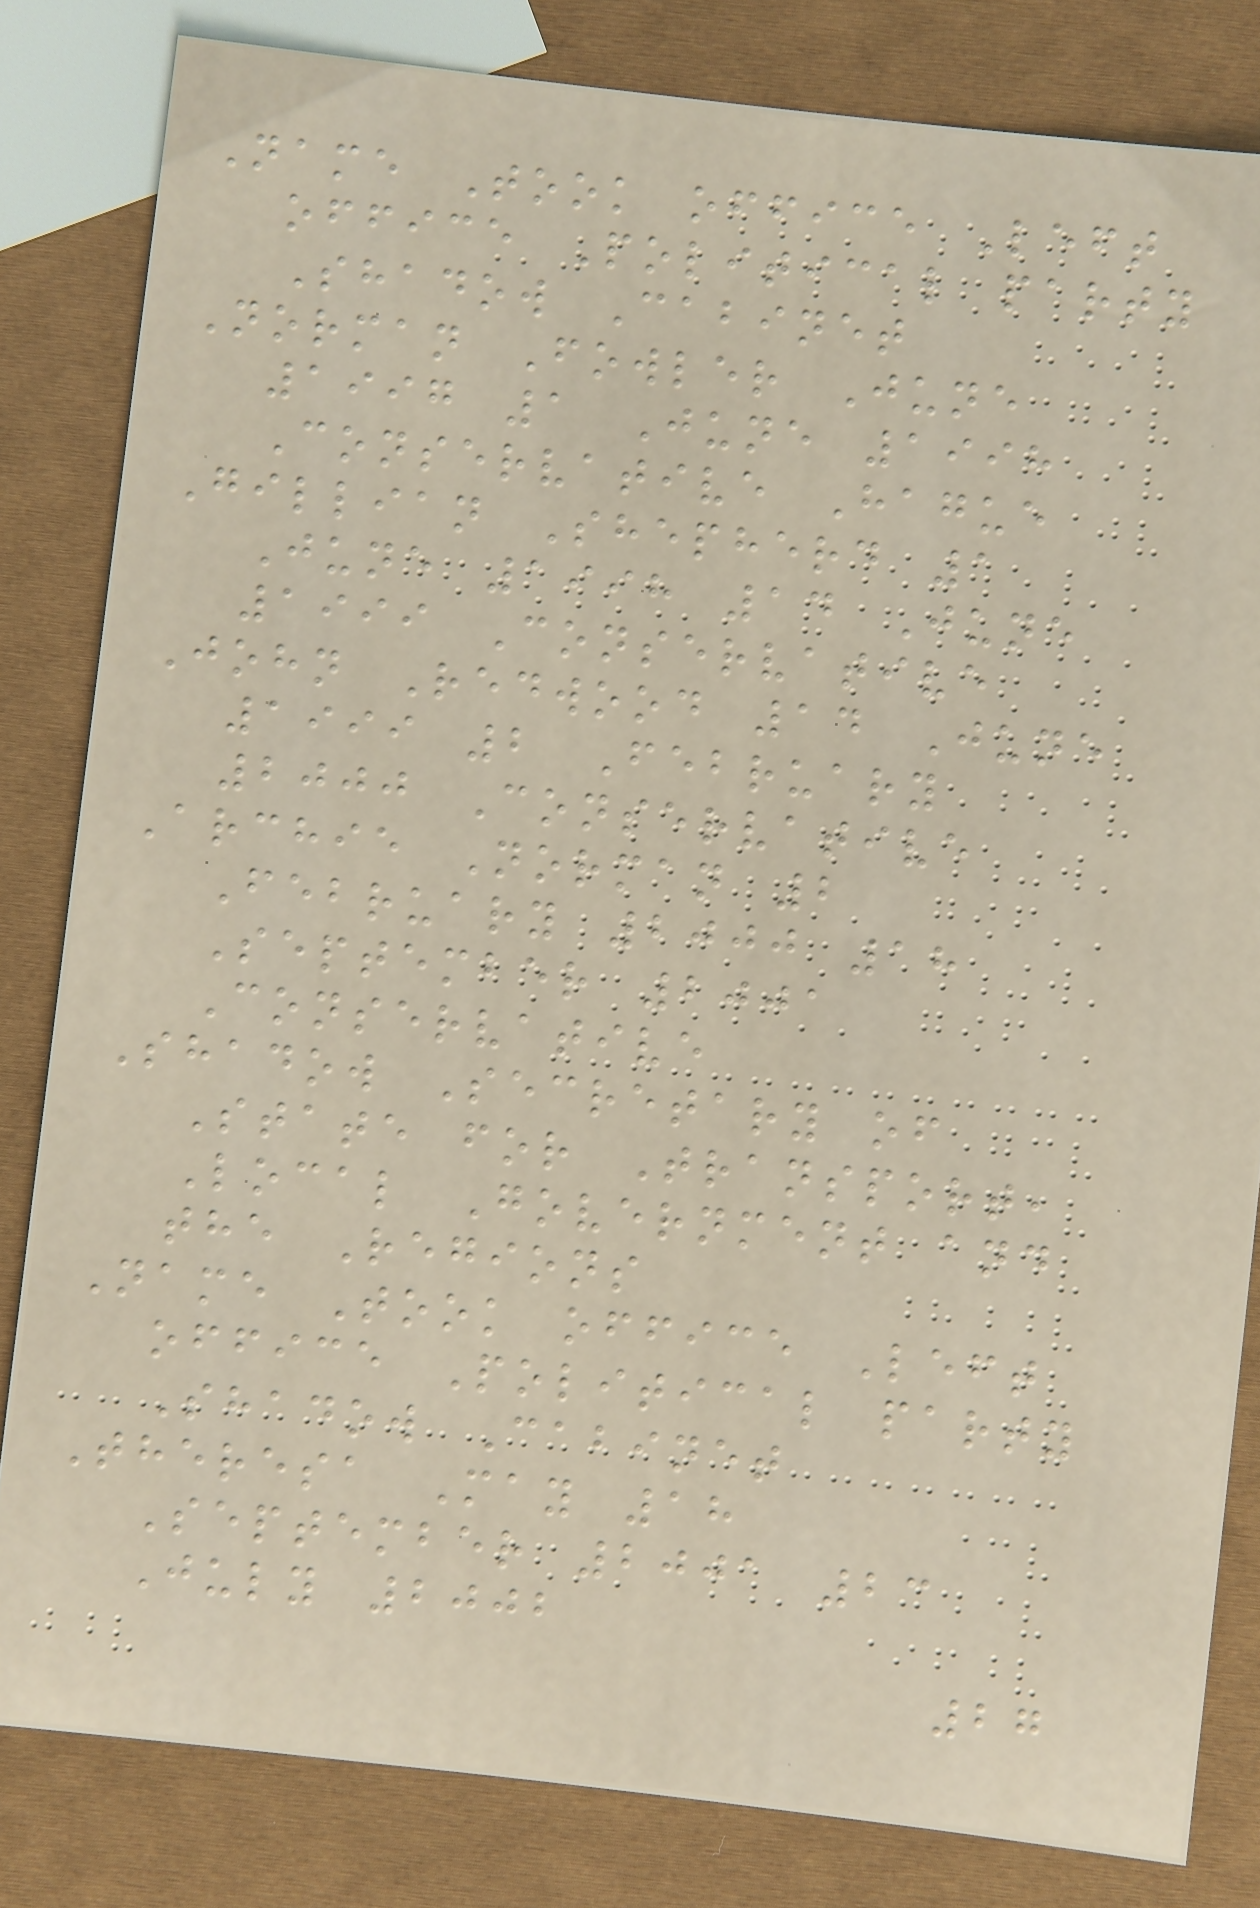Name Took office Left
office Political party
Shadow Cabinet
Norman Fowler June
1997 1 June 1998
Conservative Hague
Gillian Shepherd 1
June 1998 14 June
1999 Conservative
John Redwood 14 June
1999 2 February
2000 Conservative
Archie Norman 2
February 2000 18
September 2001
Conservative
Shadow Secretary of
State for Transport,
Local Government and
the Regions
Name Took office Left
office Political party
Shadow Cabinet
Theresa May 18
September 2001 23
July 2002
27
